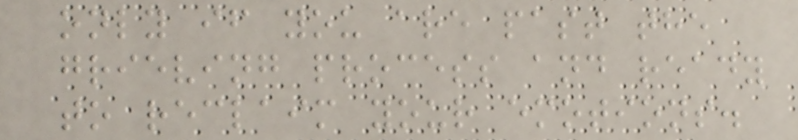only if you are past the
grieving process and ready
to reclaim your emotions.
